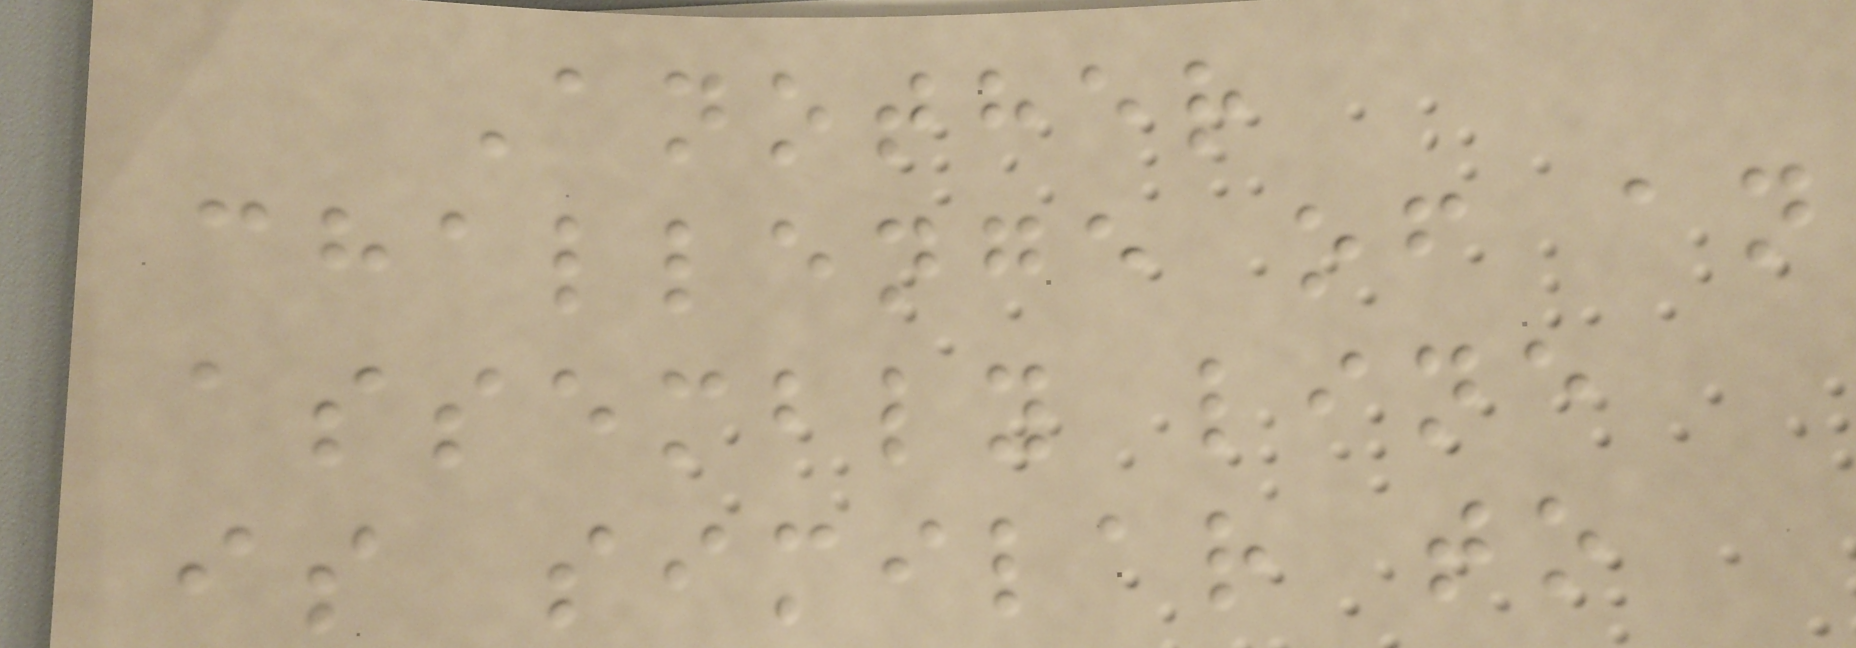Another
challenge of an
assembly line
is similar to
